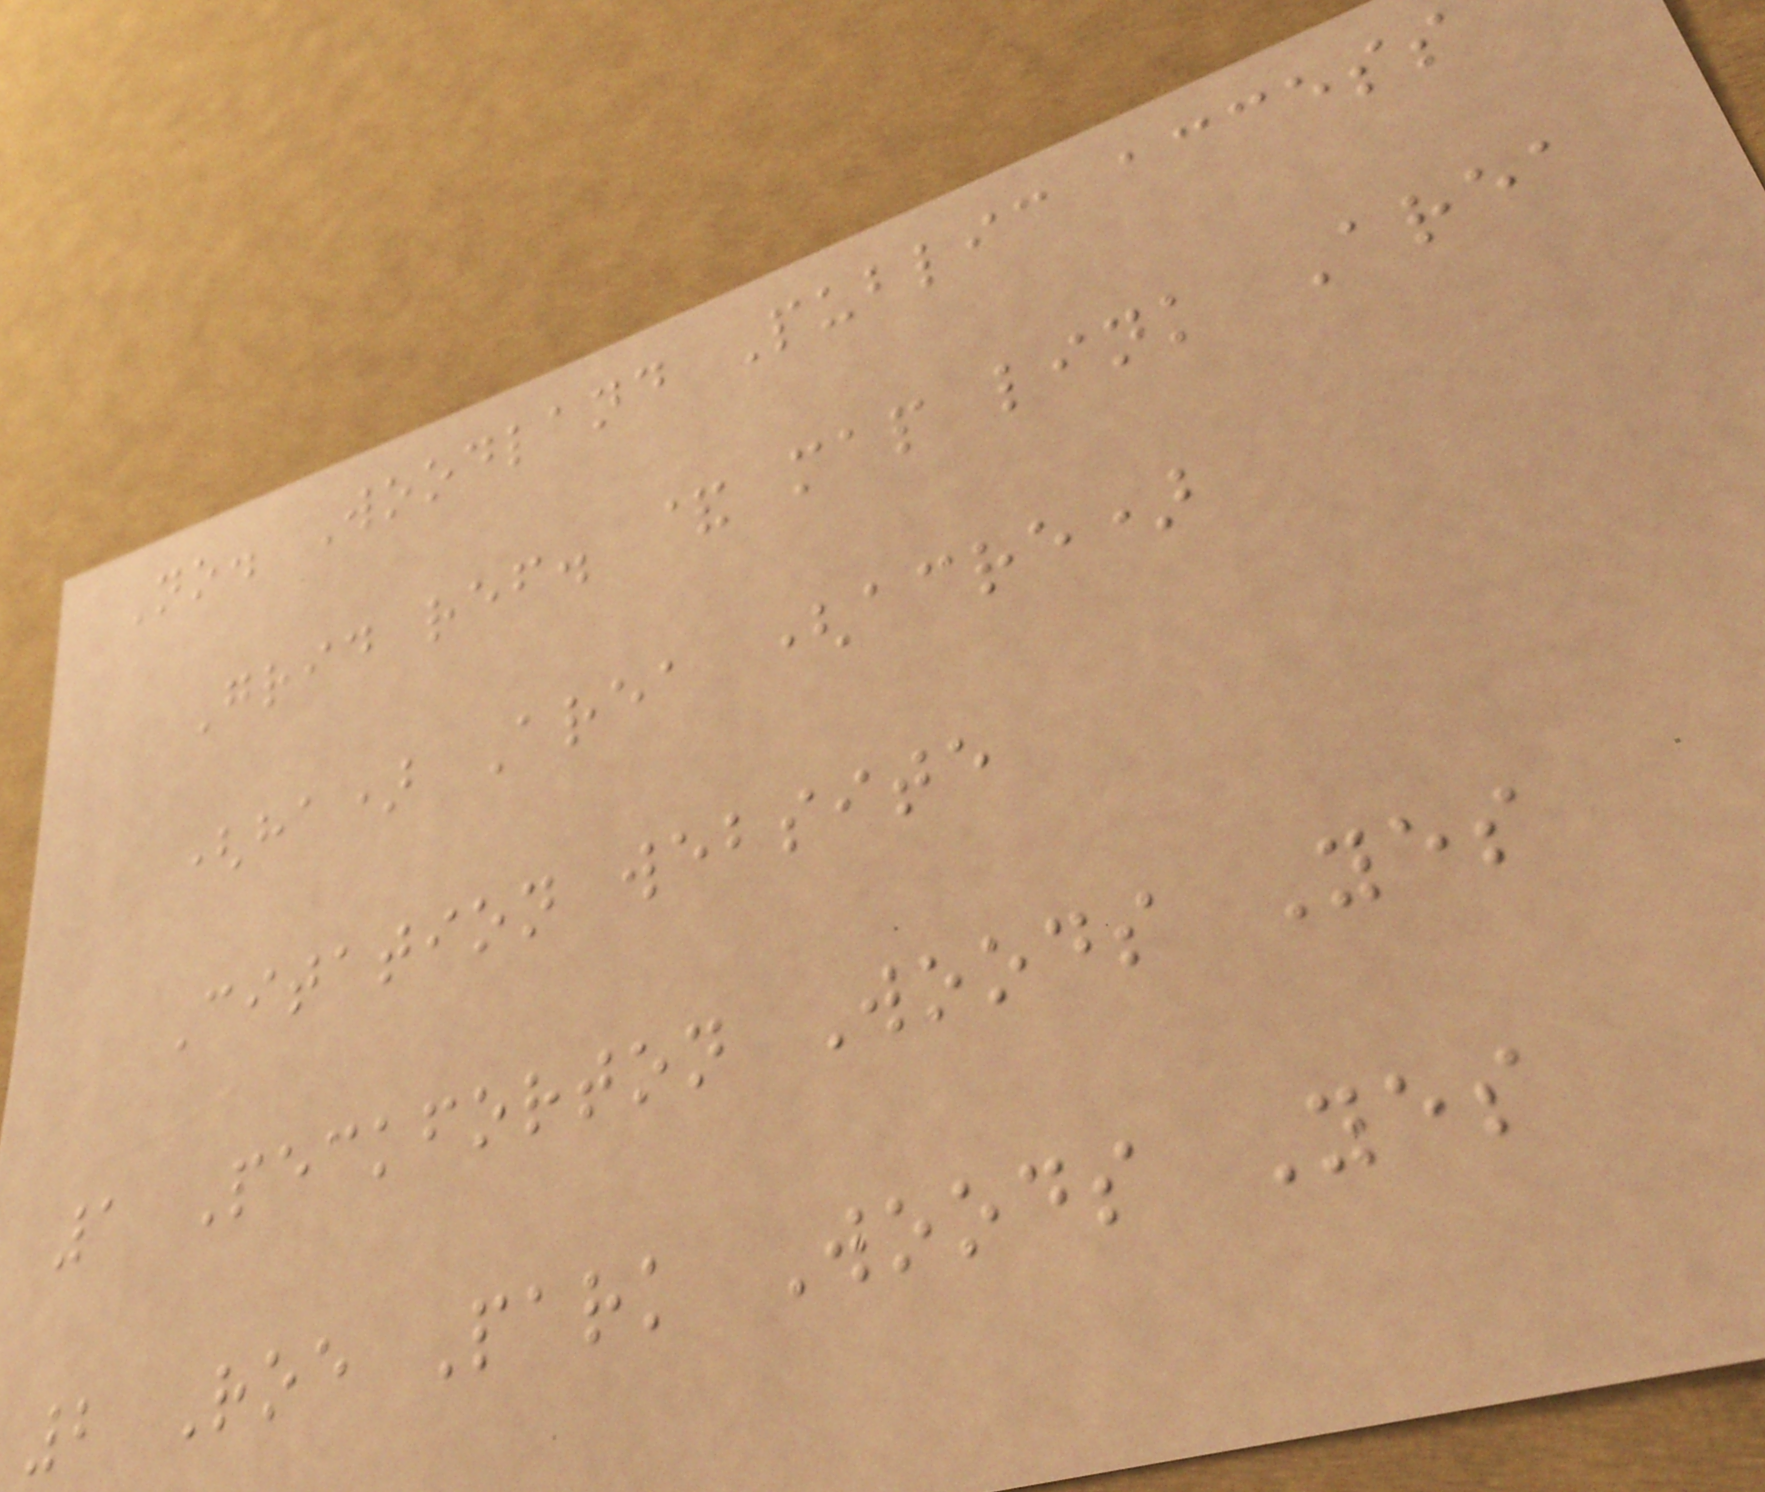No. Woodland Public access
Grid ref. & map link Area
(ha) Area (acre)
Citation website
1 Peckforton Woods Yes
2 Roe Park Woods Yes
